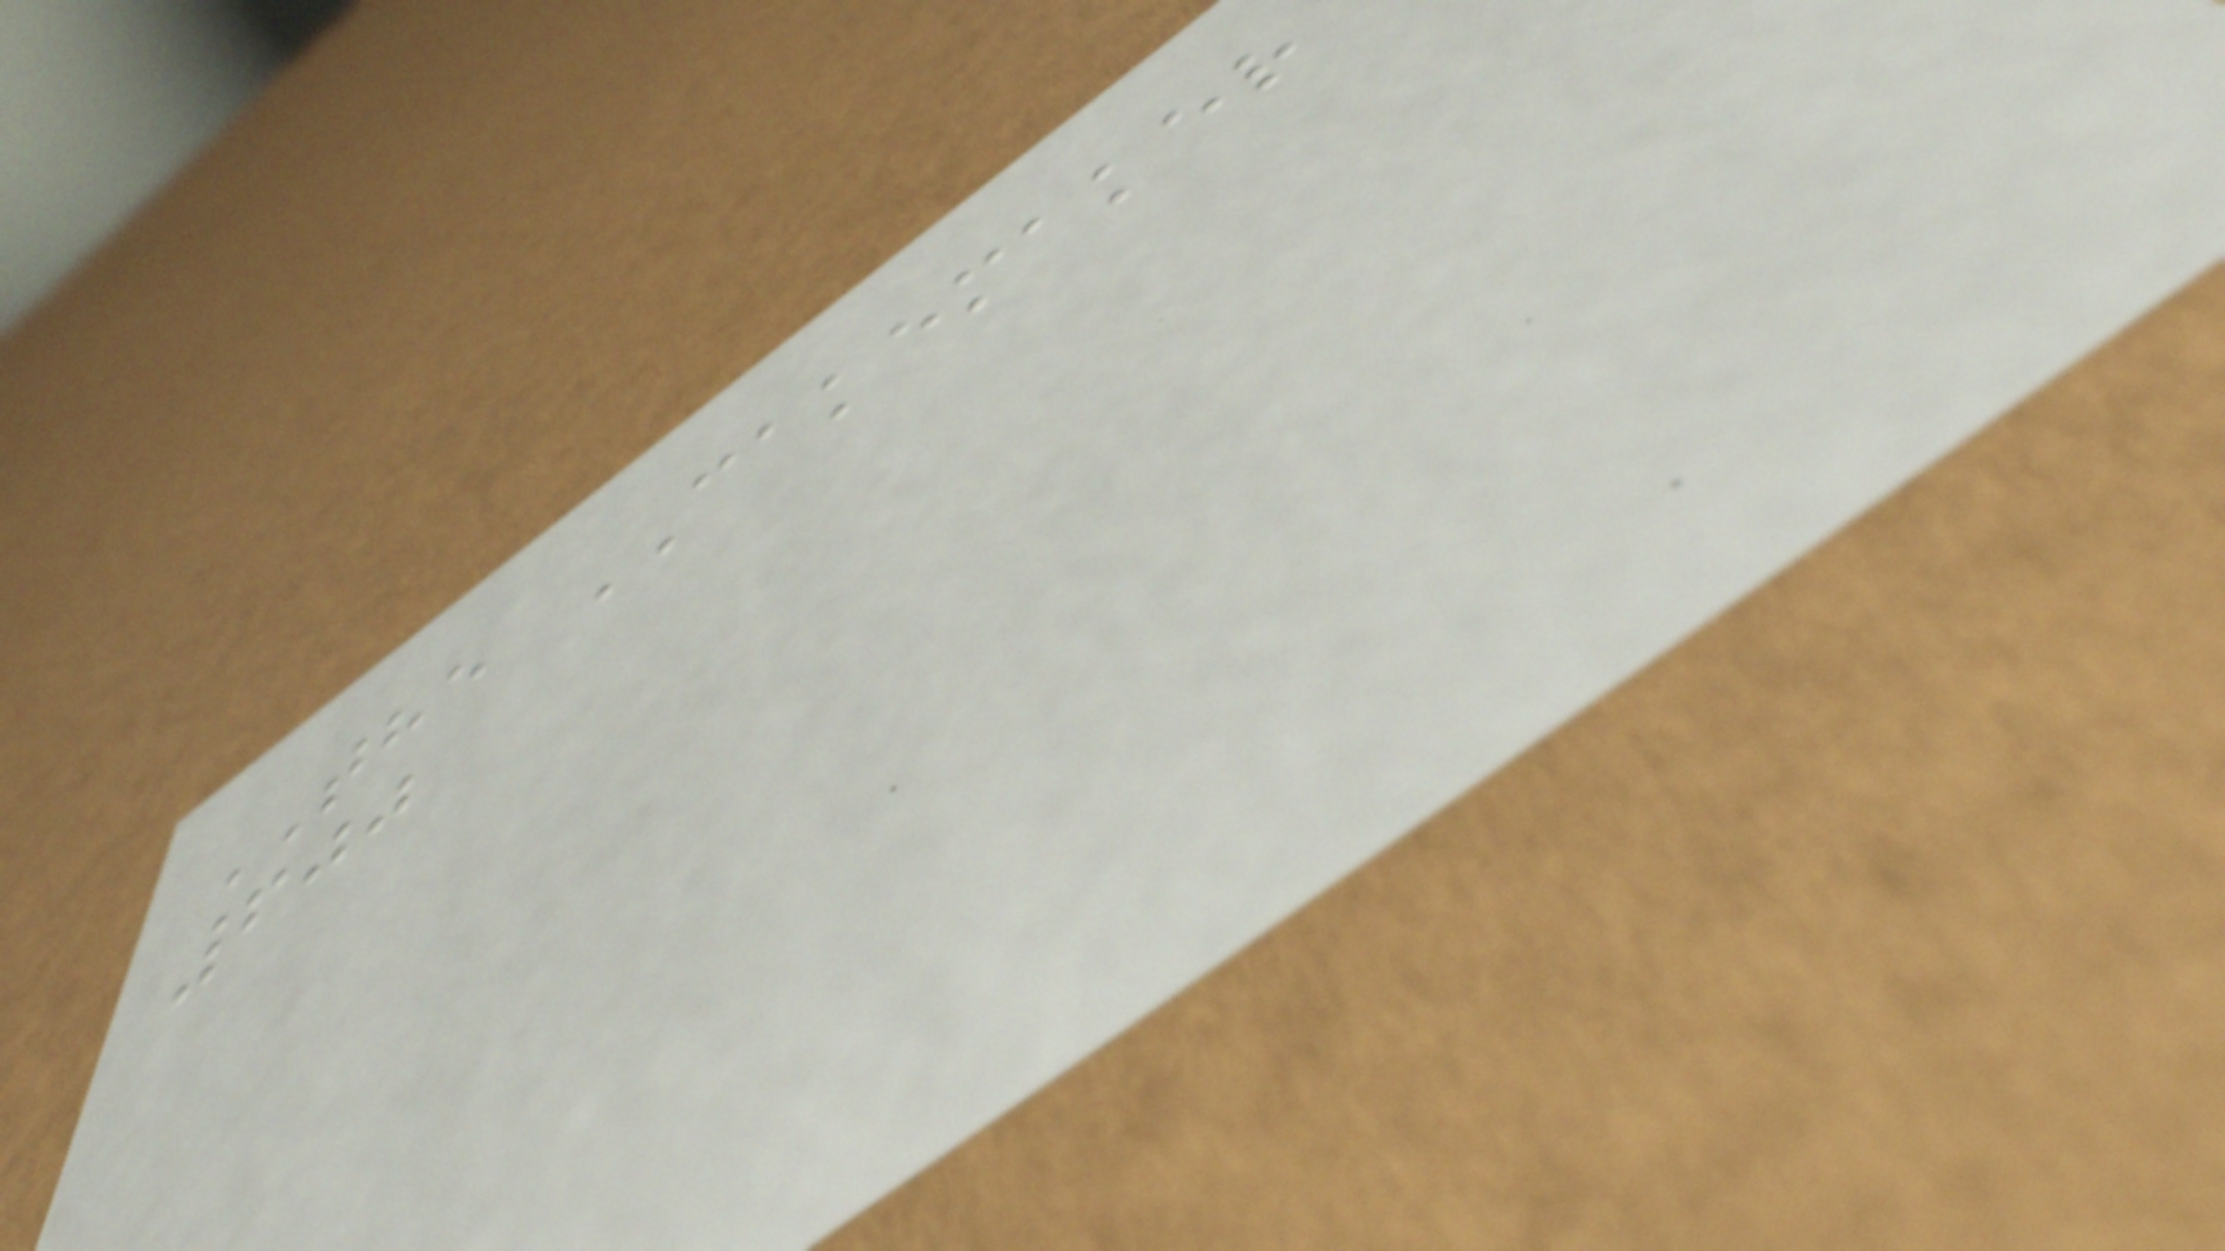THE CAKEMAKER
600
